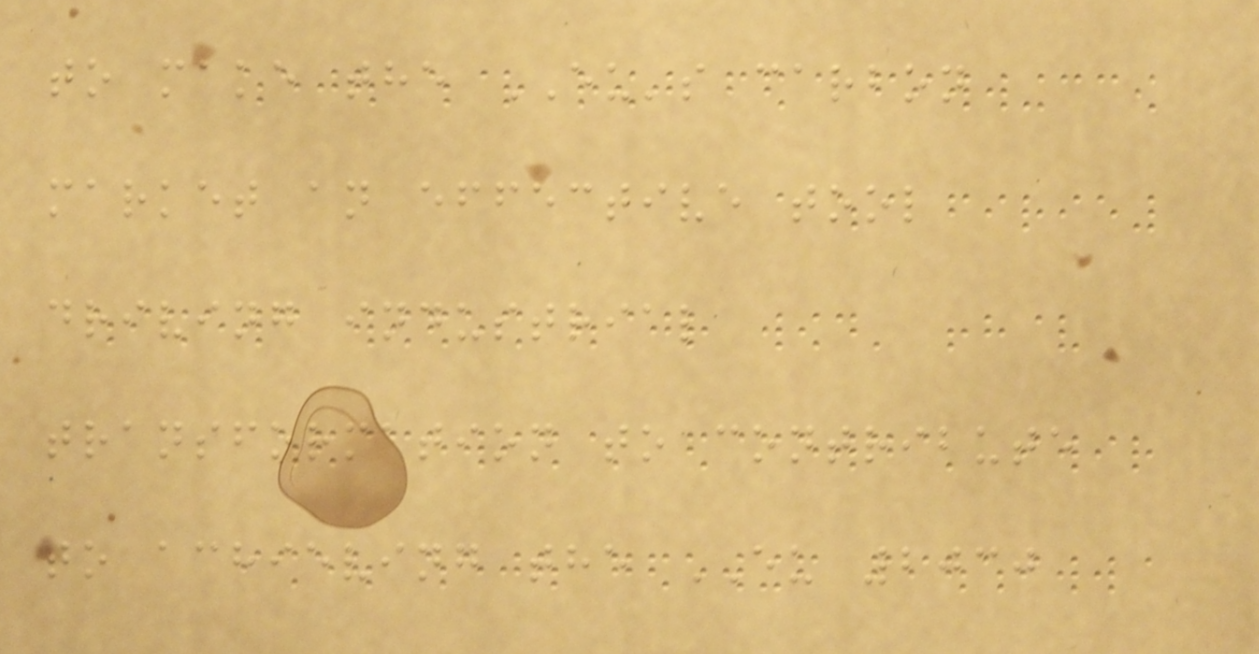to make the EU's carbon
market an effective tool
driving industrial
transformation to contribute
to achieving the EU 2030
